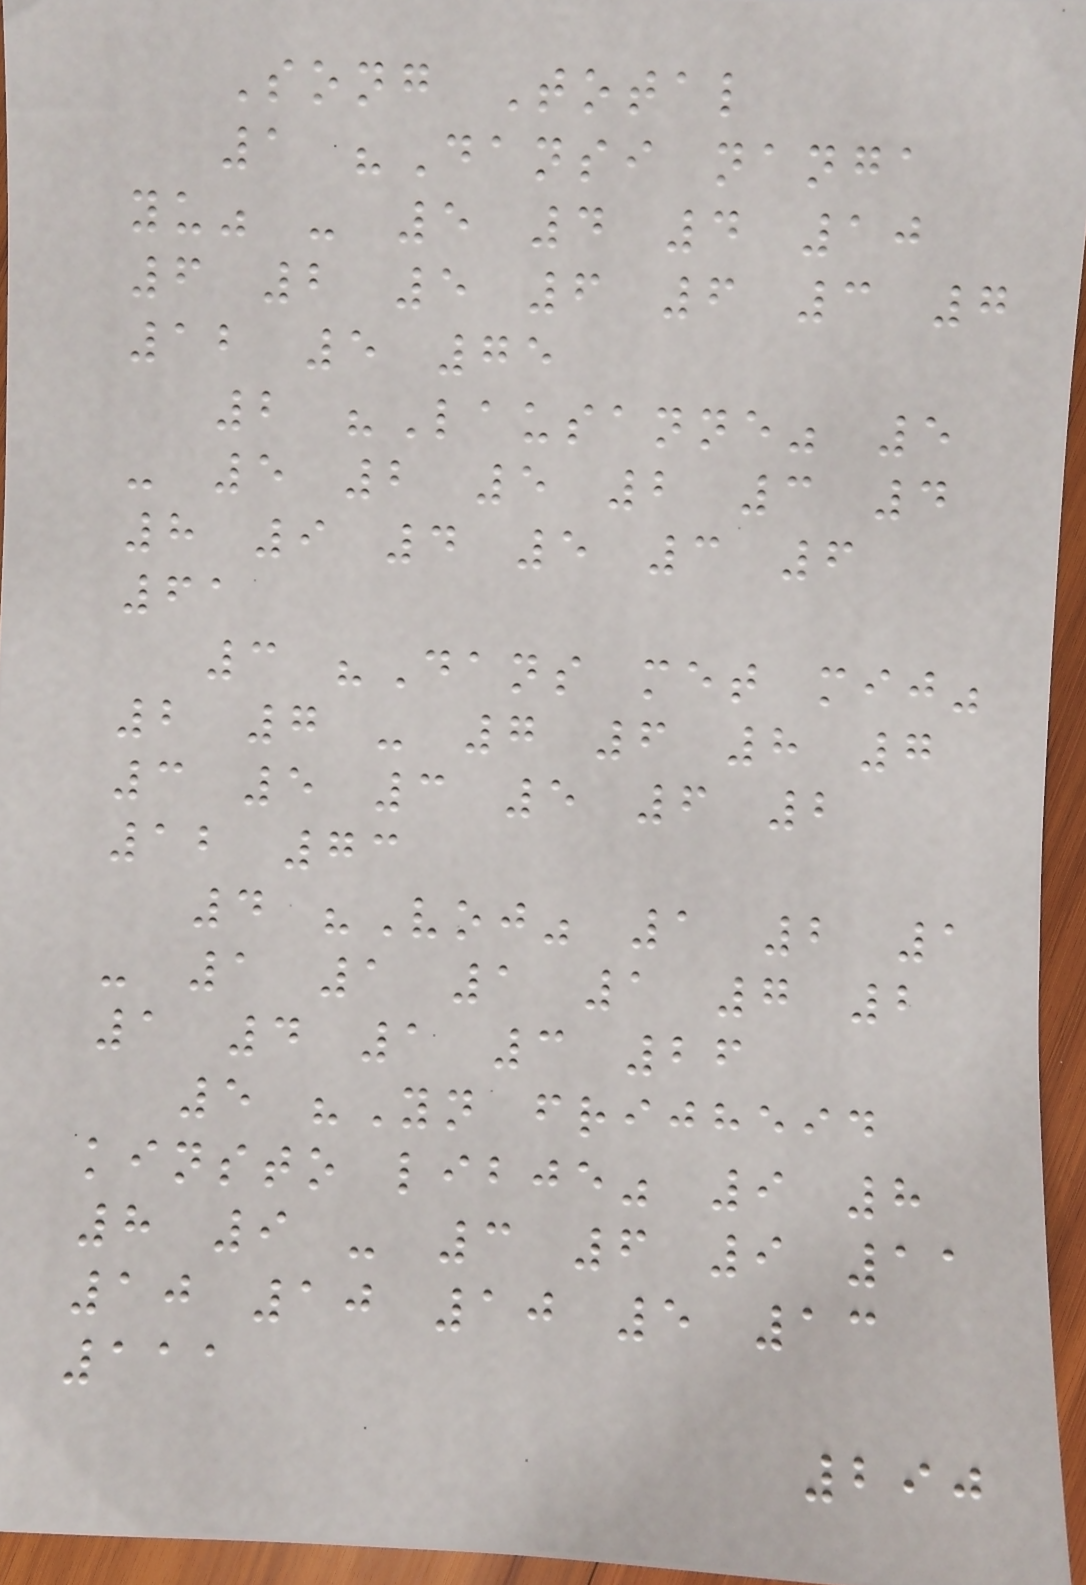Song Total
1 "Dansi nanga
yu" - 5 4 4 10
6 2 5 6 6 3 7
12 5 75
2 "Lausanne" 5
- 5 2 5 2 3 4
8 9 4 5 3 6
61
3 "Dans met mij"
2 7 - 7 6 8 7
3 5 3 5 6 2
12 73
4 "Voj" 1 2 1
- 1 1 1 1 7 2
1 4 1 3 26
5 "Yn frijheid
kinsto libje" 9 8
8 9 - 3 6 9 11
10 10 10 5 13
111
290
